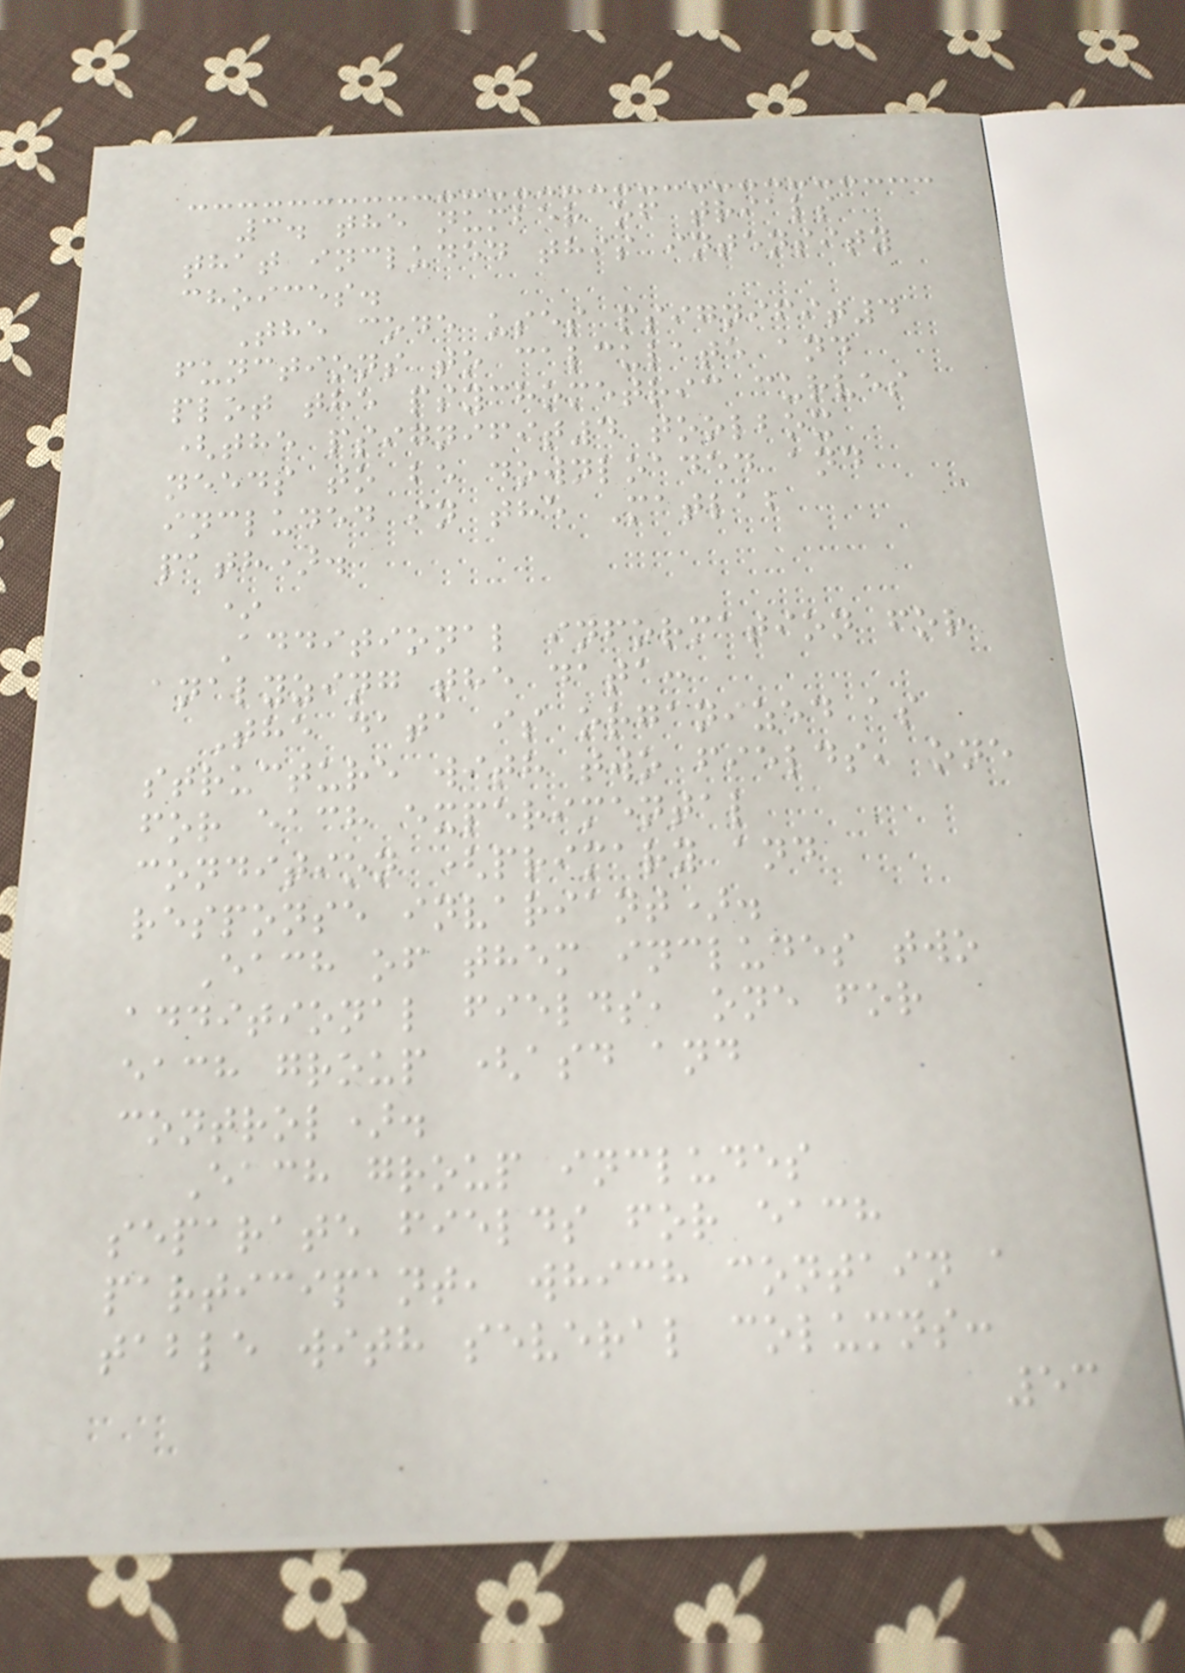3. the number of trials
that included this intensity
choices.
The code uses psignifit4
functions to calculate and
plot the psychometric curves
(the psignifit4 toolbox
needs to be downloaded and
included in the Matlab
path).
*
Additional information for
analyzing the data:
The data is organized as
structure with two fields, one
for each experimental
condition (primary and
response invariant).
Each of them includes two
additional fields, one for
each group (asd and
control).
Each group includes
separate fields for each
participant, which contain a
table with several columns:
53
